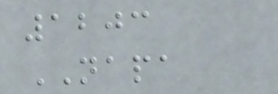1203
NAPA
